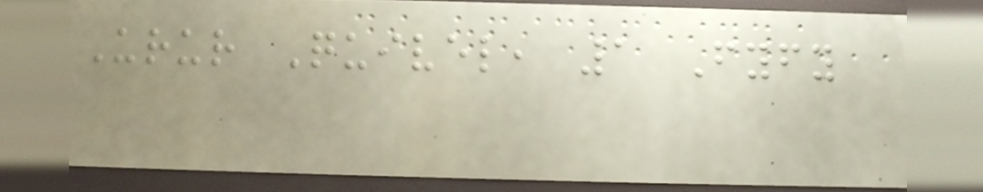Urur Quivel, 1 Fyfy
